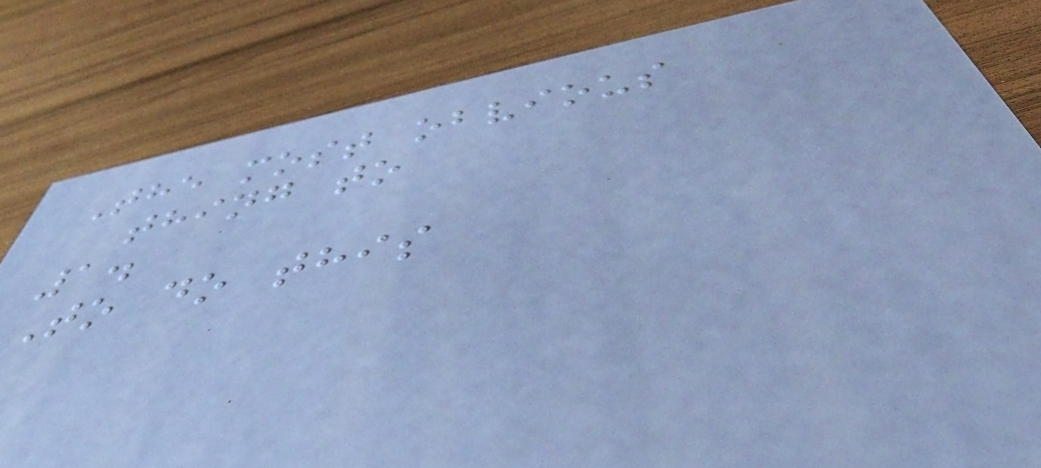The most obvious
thing to
1.
To do this
